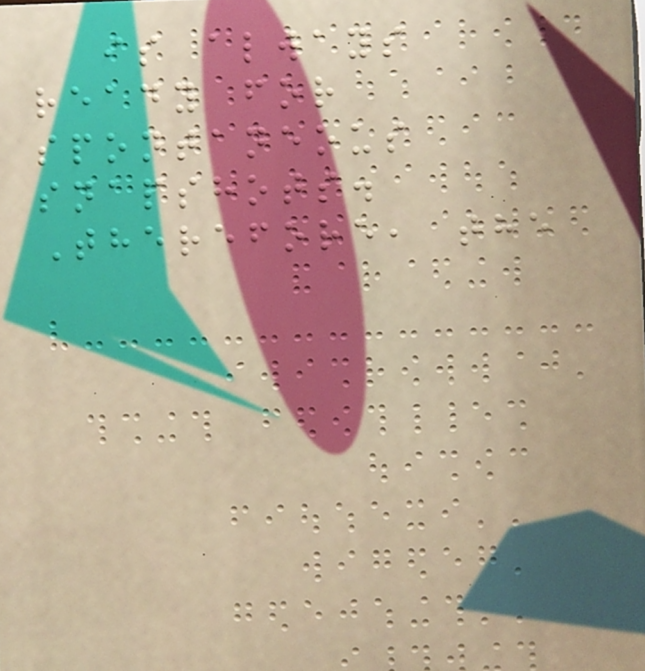is always
ready for
spontaneous
snapshots.
Therefore, the
